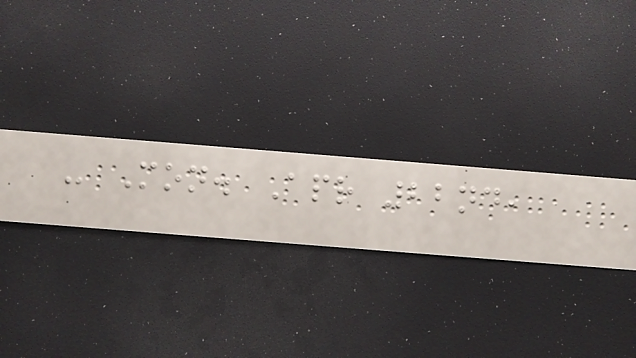- Mon. Apr 22nd,
